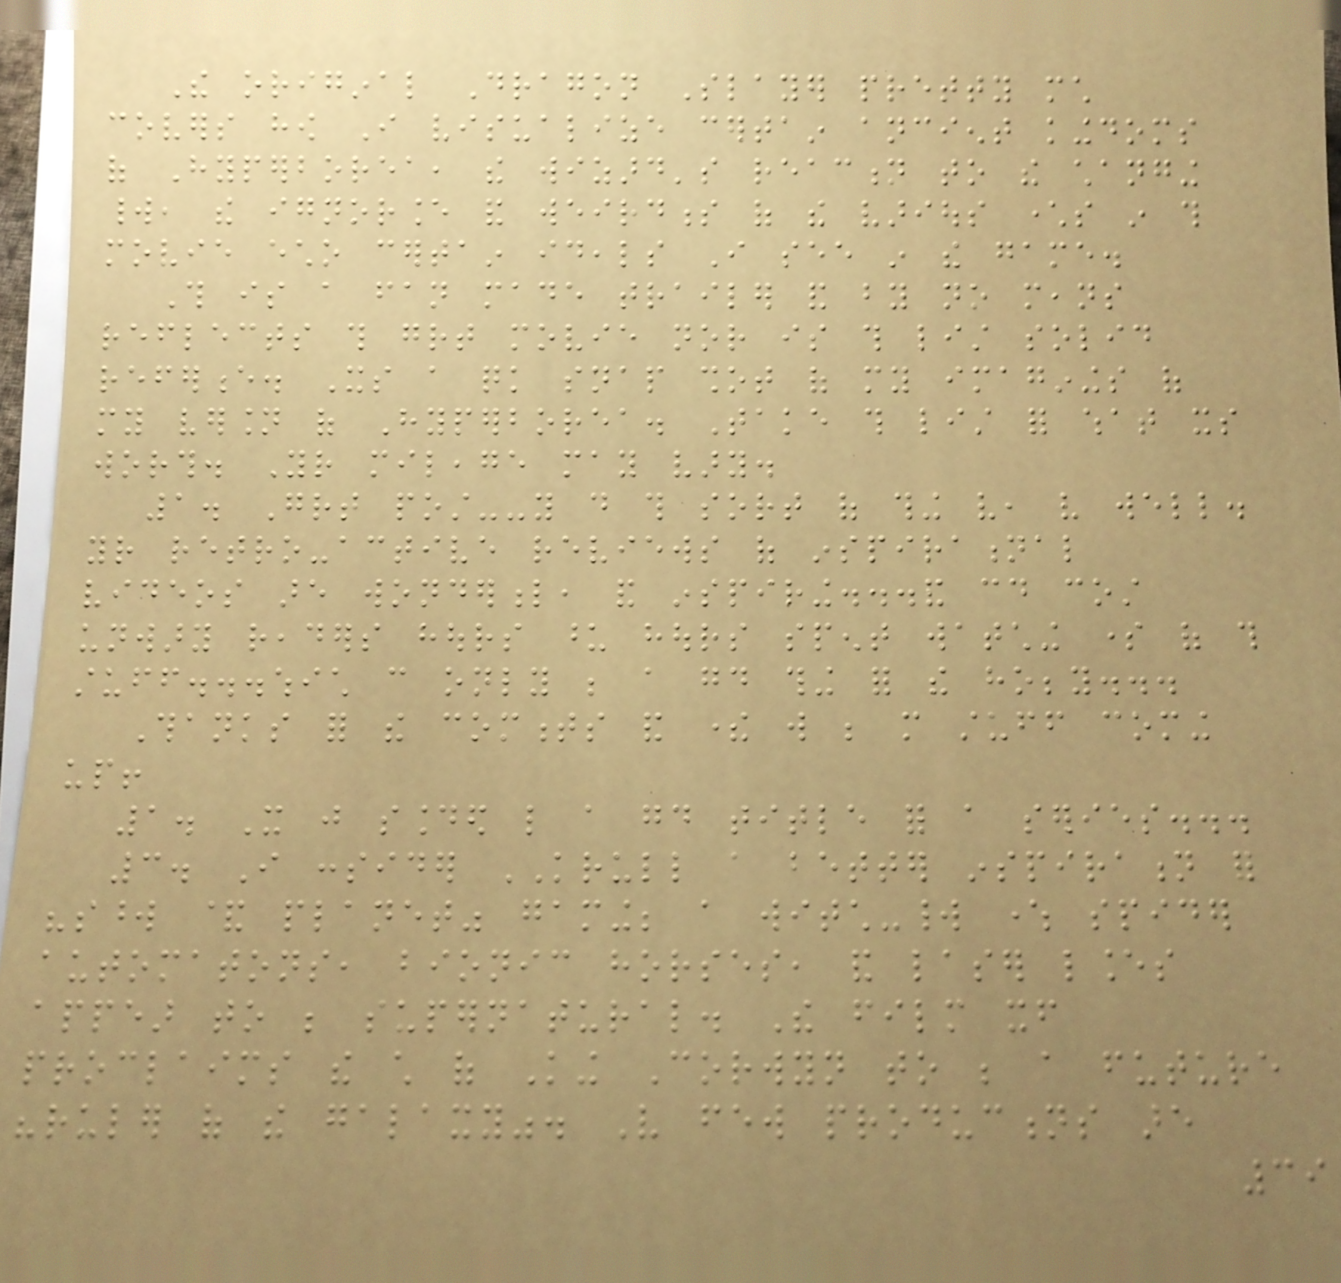The original Dragon Slayer pretty much
covers how I visualize certain ancient kingdoms
of Hyperborea, the wizard's reaction to the changing
world, the ignorance and weirdness of the various characters in this
movie echo certain ideals I see in the game.
This is a fan made trailer and by no means
reflects this great movie nor is this list solid
reference. Its a quick snap shot of my imaginings of
my version of Hyperborea. Take this list for what its
worth. Your mileage may vary.
1. Great post--you do this sort of thing very, very well.
your retro-active reviews of inspirational
videos are wonderful, and inspiring...and could cost
unwary readers hours upon hours spent watching some of this
stuff...which can only be a good thing for the hobby...
Thanks for the comments and there will be more stuff coming
up!
1. It just sounded like a good title for a series...
3. I consider KRULL a better inspiration for
"sword & planet" gaming; a witch-world where spider
automatons, bionic horses, and laser lances
appear to be supernatural. The film itself
proclaims the child of King Corwyn to be a future
"ruler of the galaxy". Very few productions are
39
